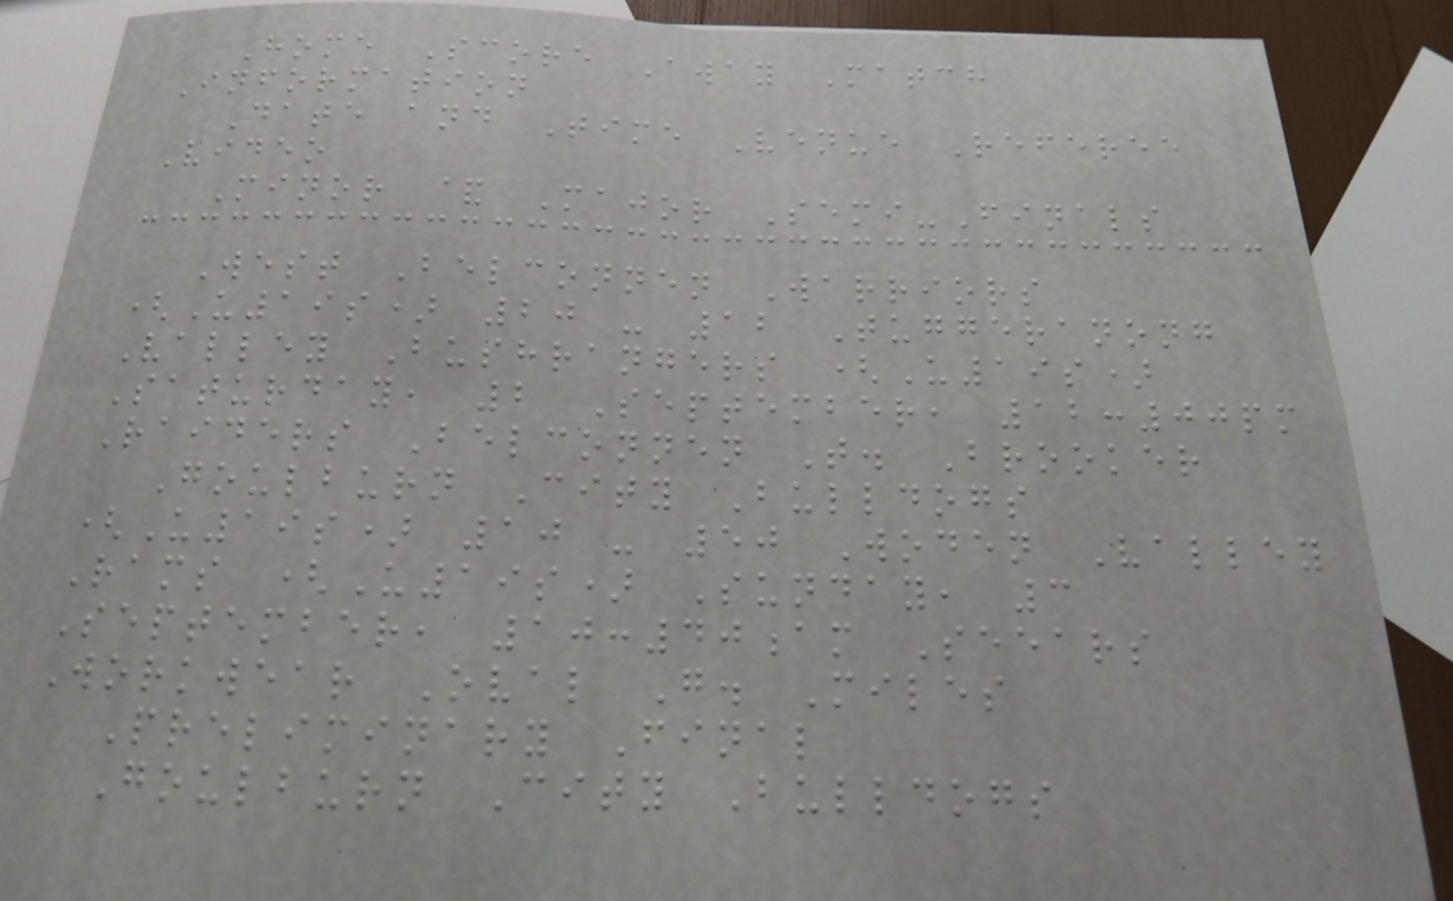Home Score Away Match
Information
Date and Time Venue Referee
Video
Minor & Major Semi-Finals
West Belconnen Warriors
(U19s) 20 - 12 Tuggeranong
Valley Bushrangers (U19s)
Saturday, 2 September, 12:00pm
Raiders Belconnen T. Brooker
Goulburn City Bulldogs
(U19s) 10 - 50 Woden Valley
Rams (U19s) Sunday, 3
September, 10:40am Seears
Workwear Oval G. Miles
Preliminary Final
Goulburn City Bulldogs
